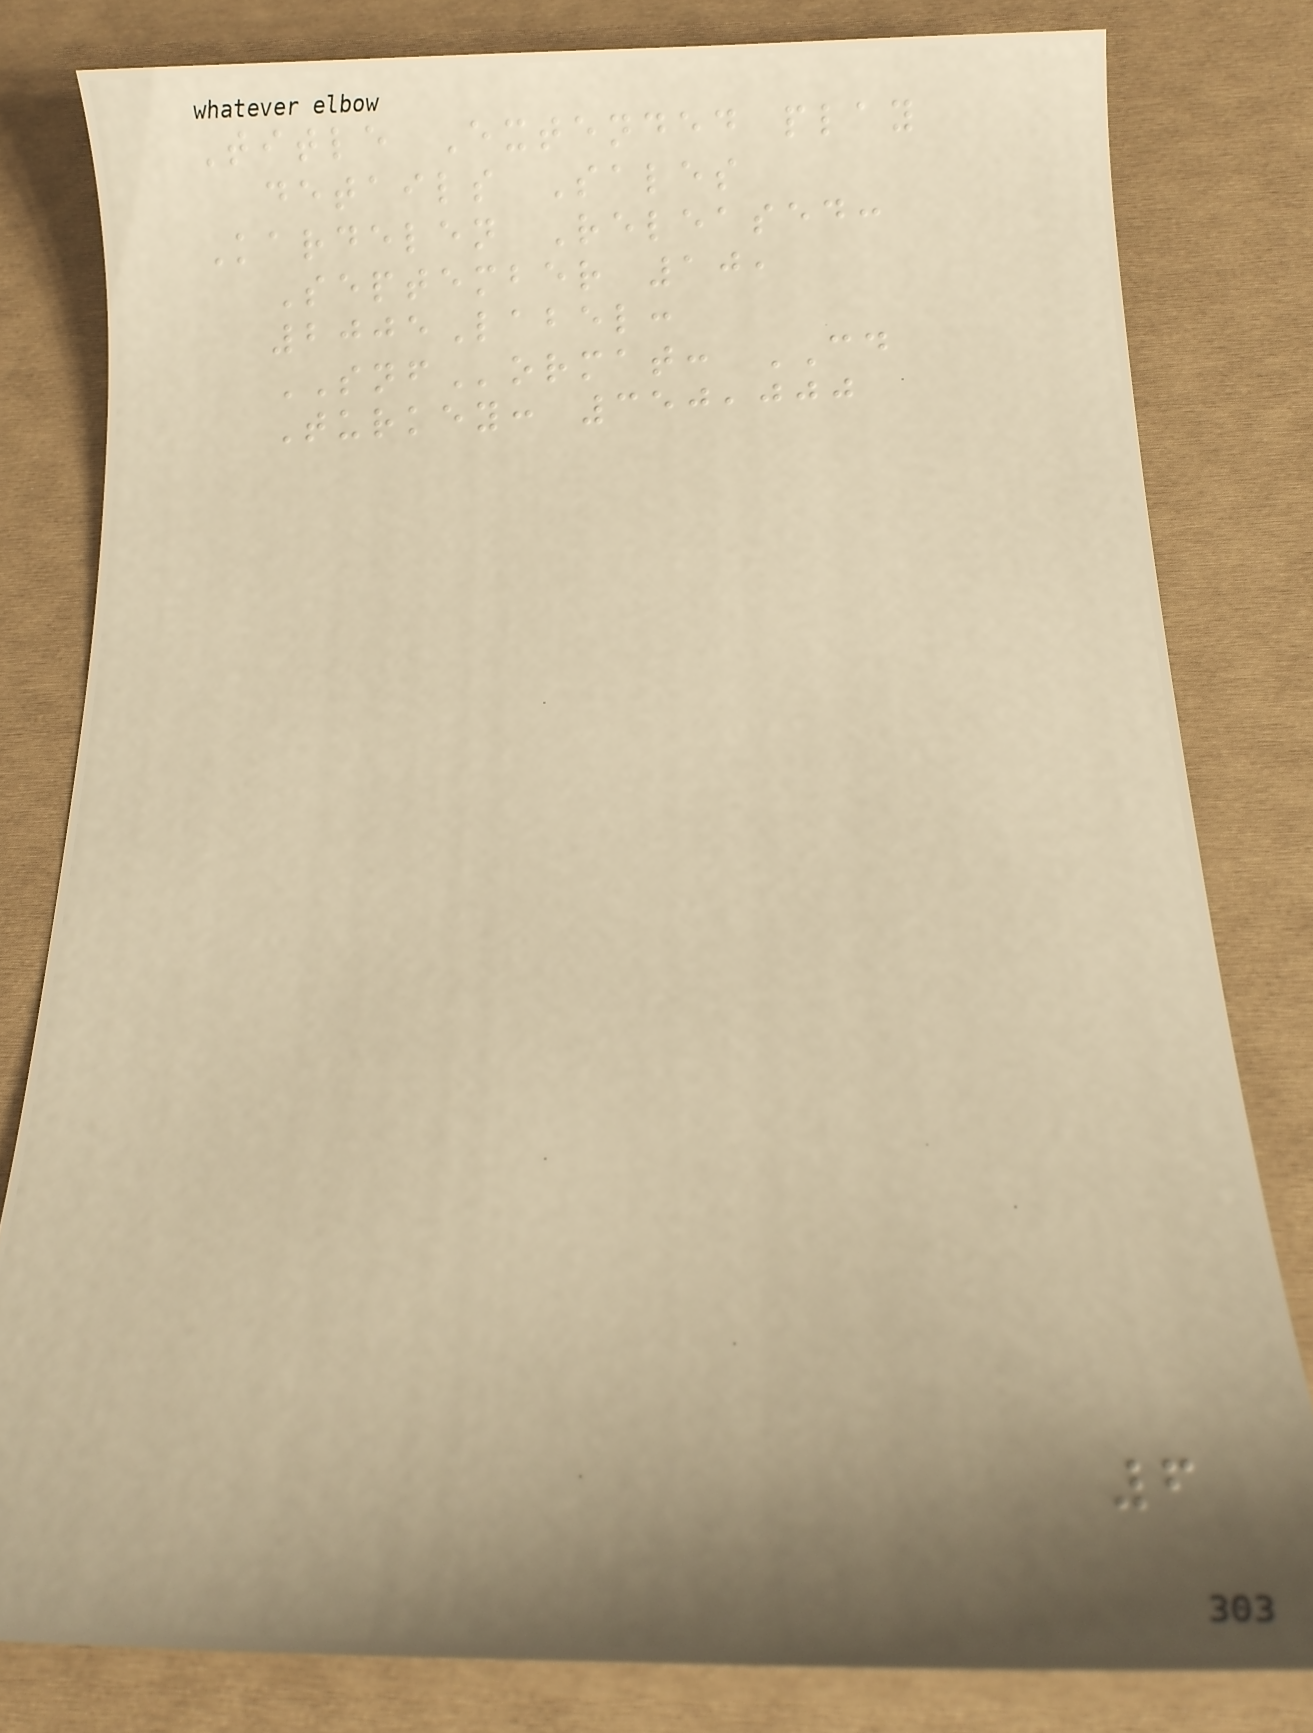Title Extended play
details Sales
Kardelen Released:
September 10,
2005Label:
SNFormat: CD
Turkey: 350,000
6
